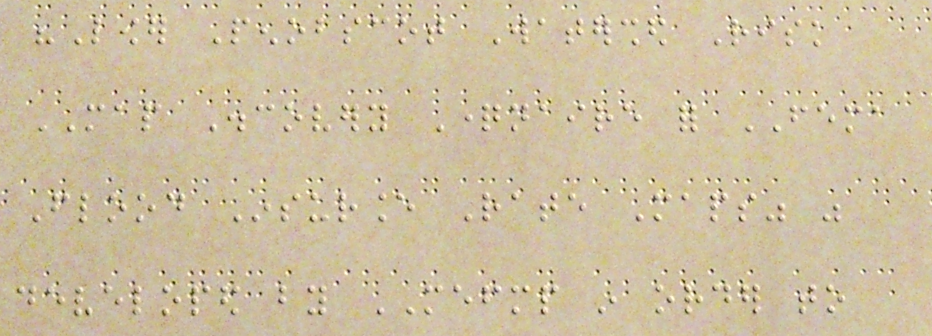"Lower Penobscot Watershed Risk
MAP Discovery Questionnaire for FEMA
Flood Insurance Rate Maps" was
developed by MEFMP in order to
